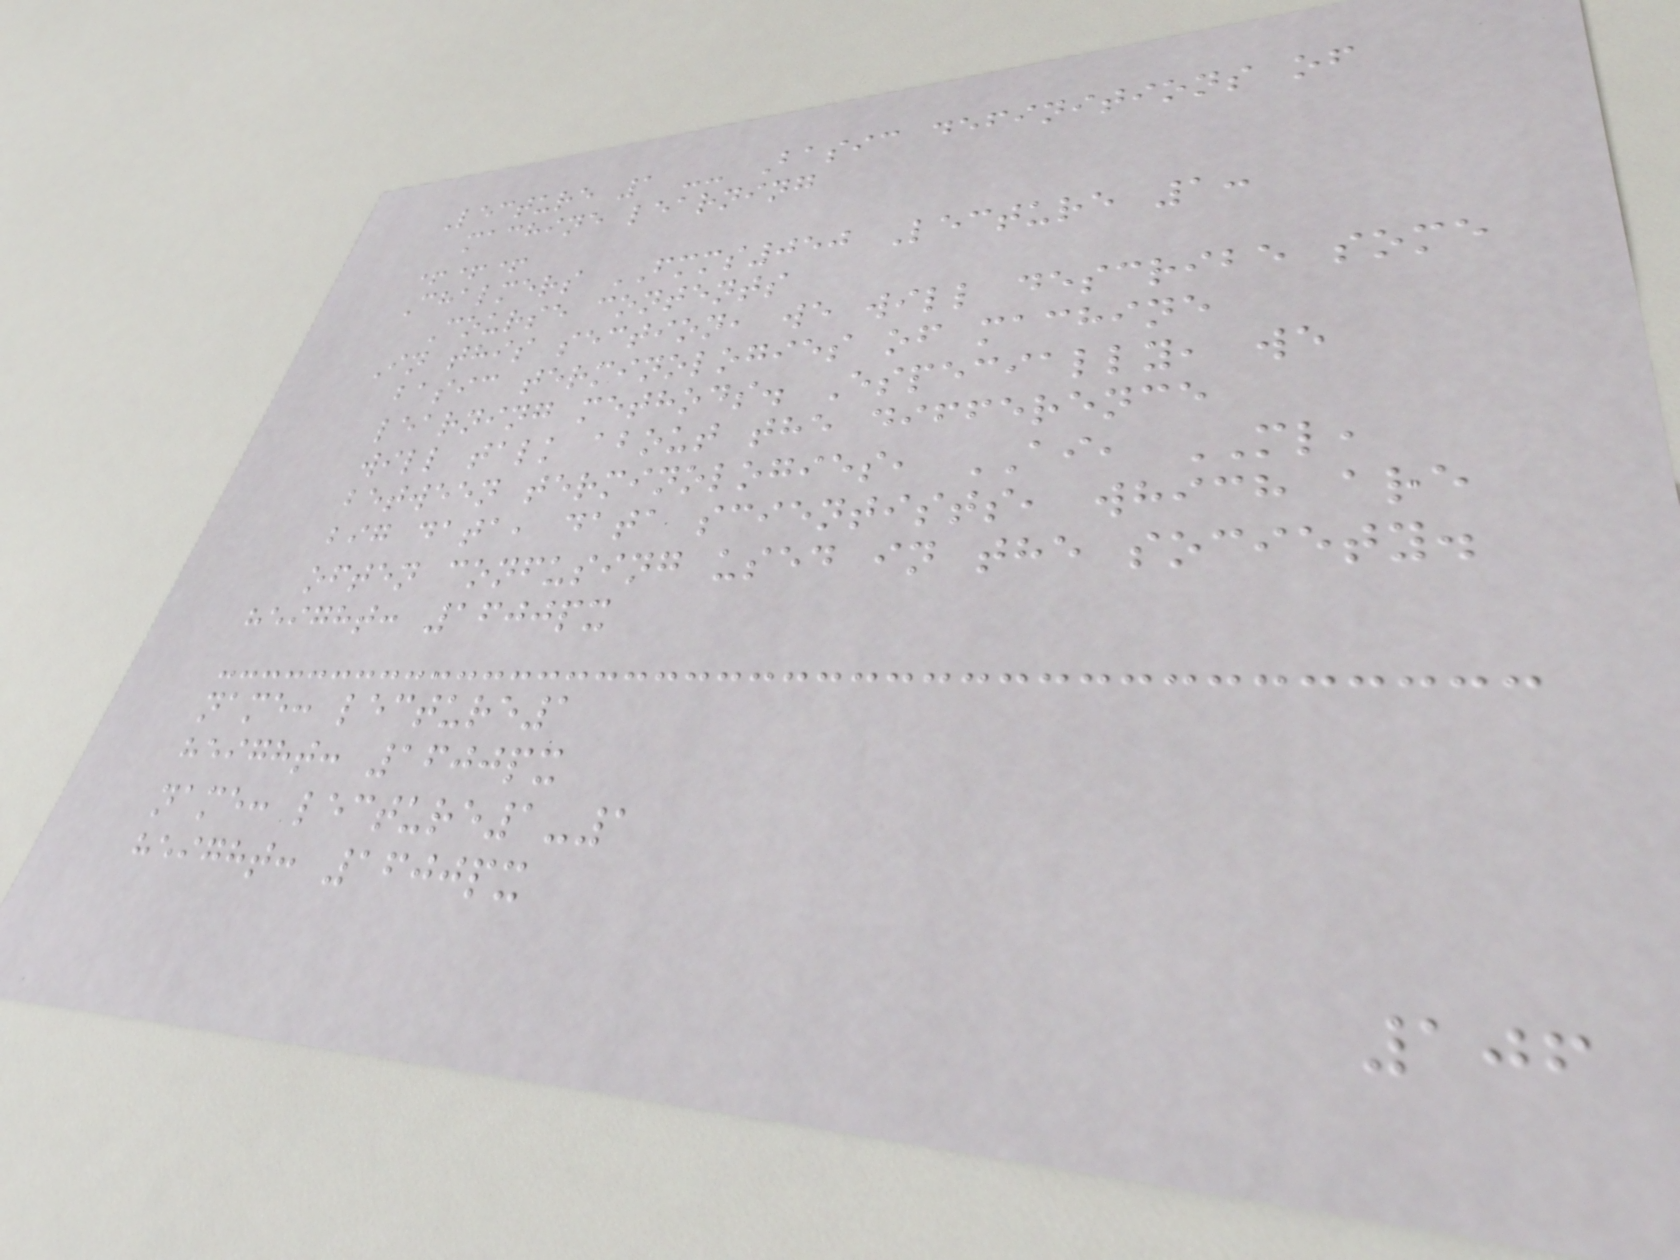Lecture 1 -- Basic definitions of
machine learning
+++
Chalmers FMMS050 Lecture 1:
Course contents
In this section, we will describe some
basic terminologies of machine
learning methods. Especially, we
will talk about the difference
between terminologies, AI, ML,
big data, data scientists, which are
often confusing used in the society.
height: 1600px
name: lecture1
height: 1600px
name: lecture1-1
height: 1600px
106
